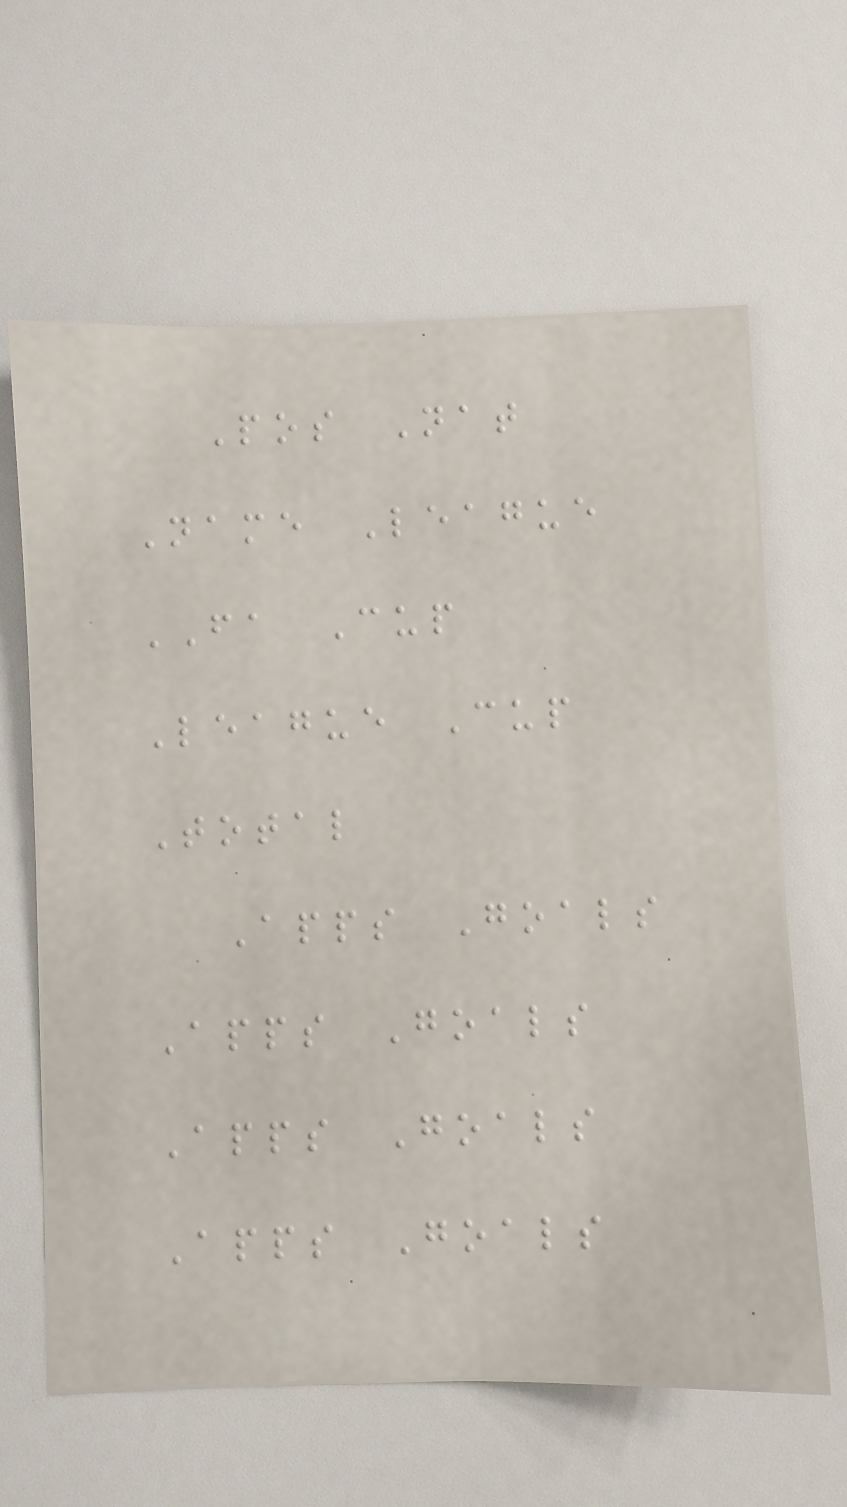Pos Nat
Name League
FA Cup
League Cup
Total
Apps Goals
Apps Goals
Apps Goals
Apps Goals
